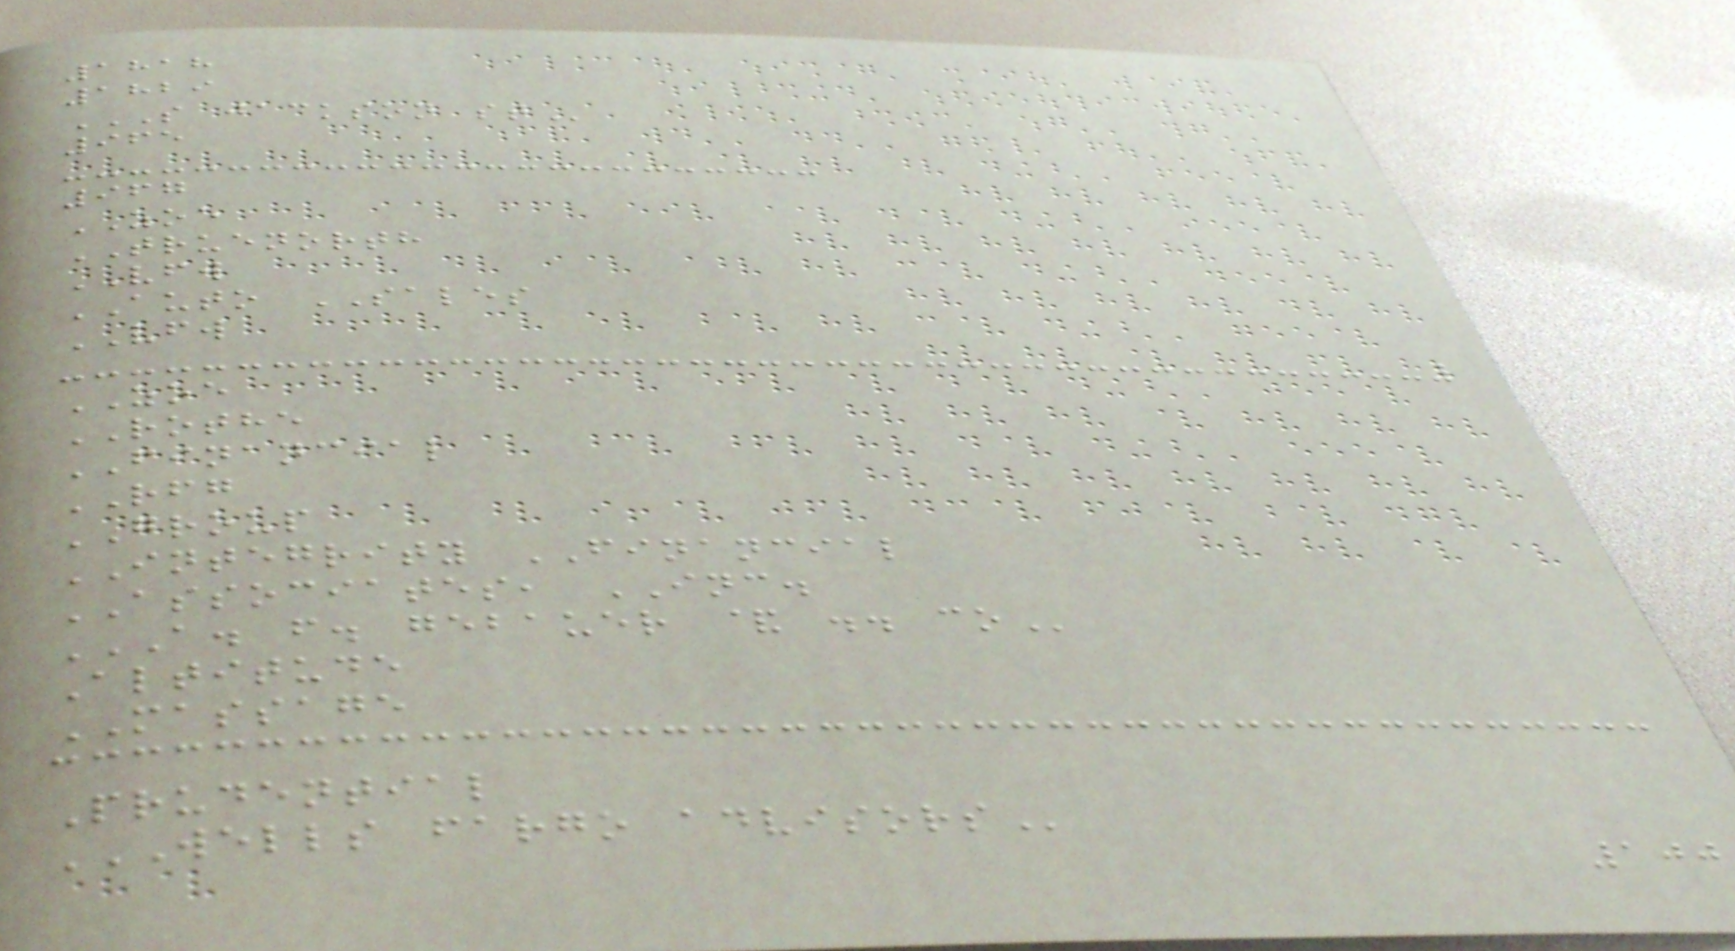1818
1829
S JACKSON ST
965
967
ZOE
TRUENORTH
VFW
AUTO SALES
VFW
ZOE
ROTHE
FINANCIAL
RFG
GROUP
INTEGRITY FINANCIAL
ASSOCIATES, INC.
A. F. GEBAUER & .. CO
Altitude
MASSAGE
Prudential
WELLS FARGO ADVISORS
100
